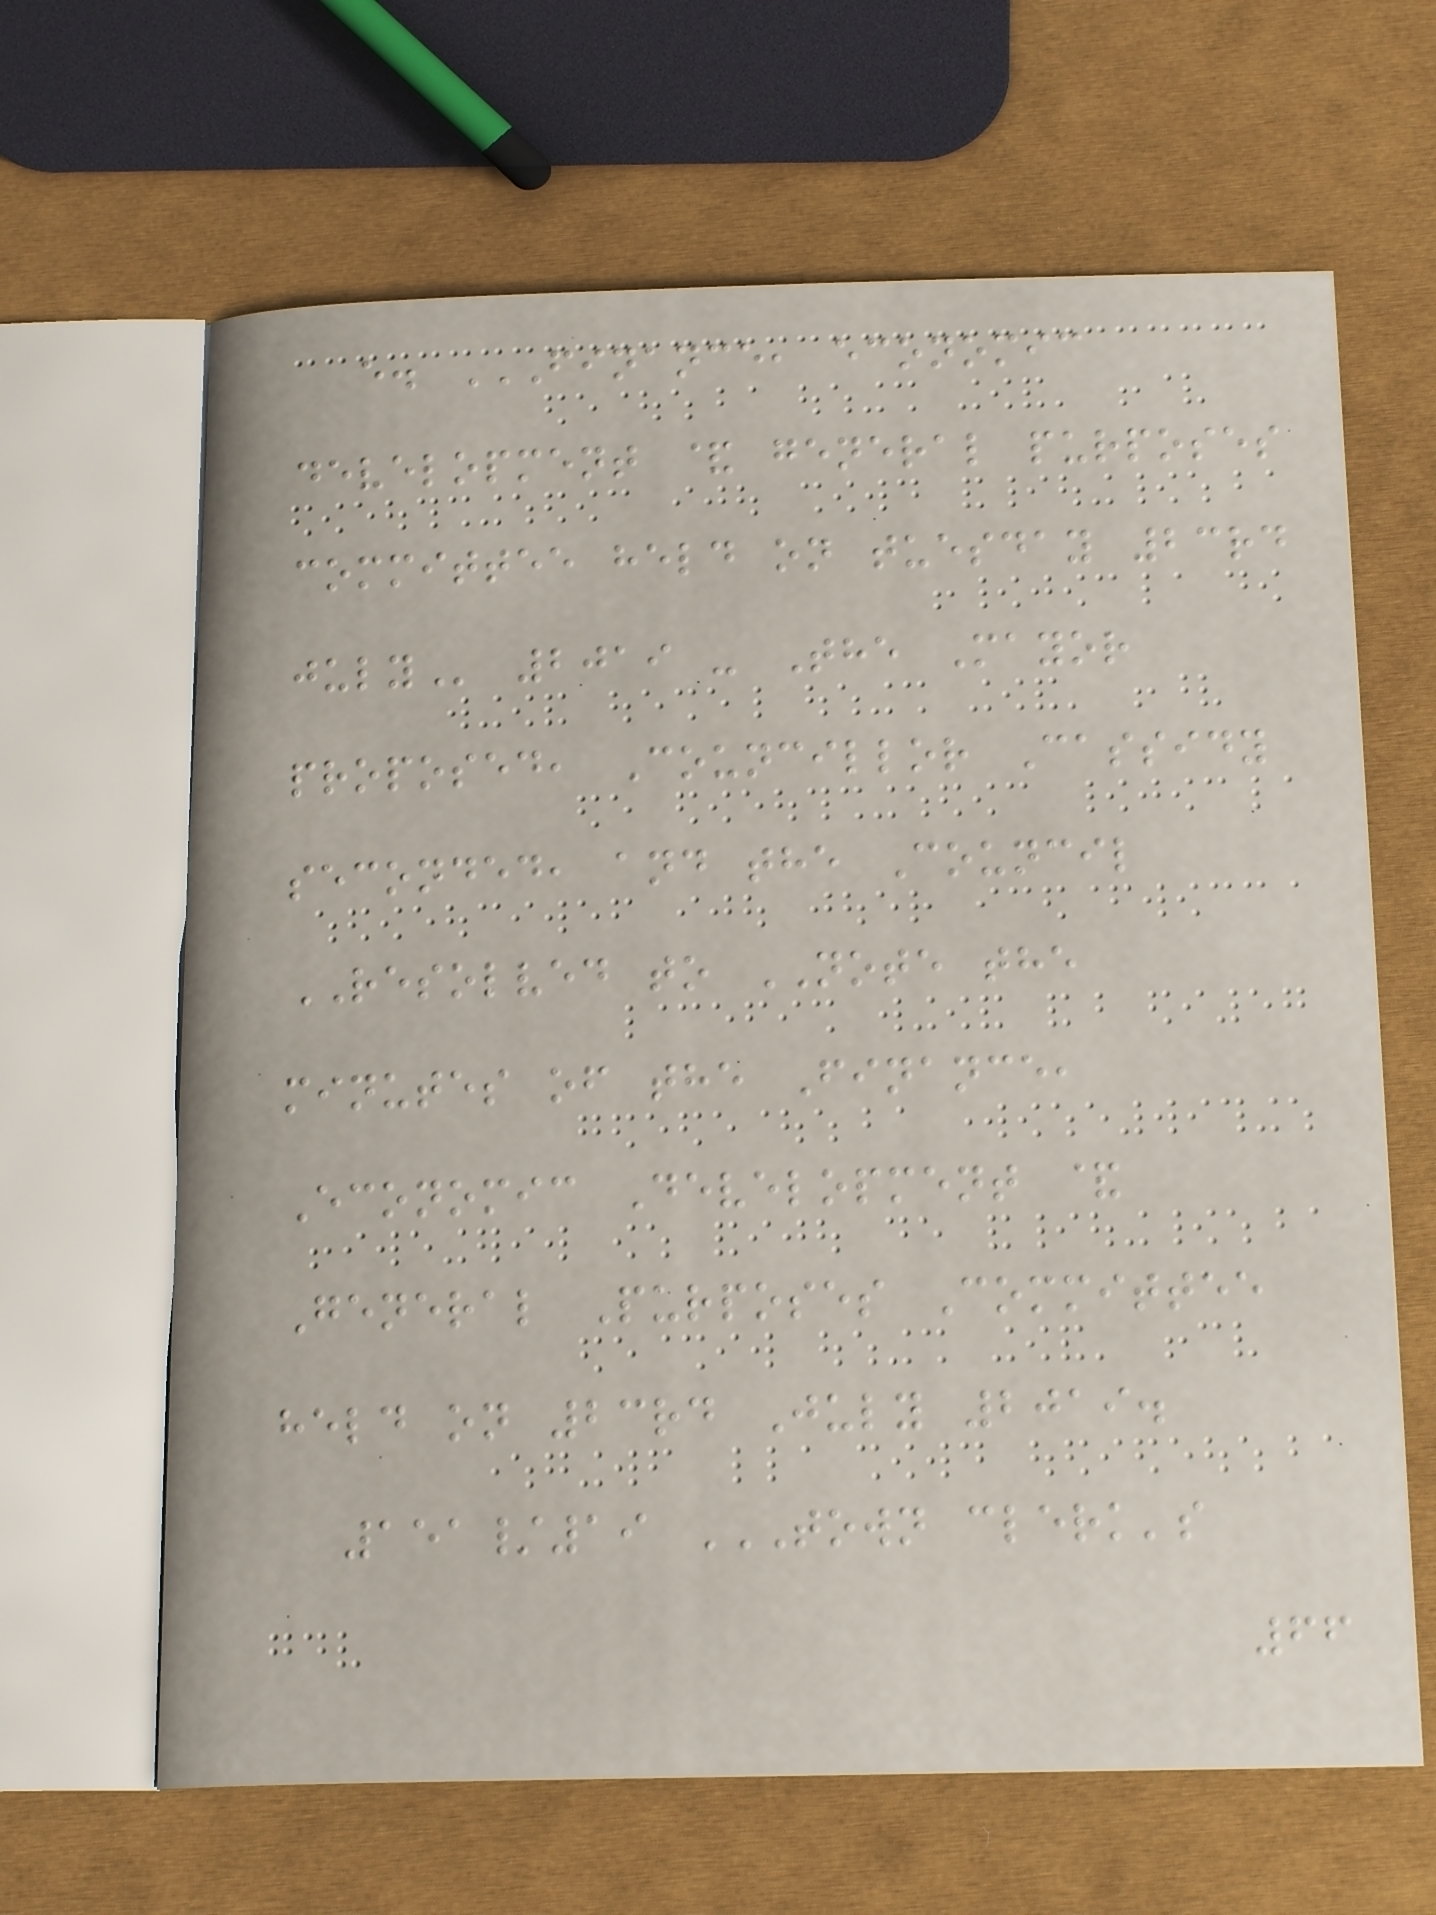e. FINANCE, ECONOMIC
DEVELOPMENT & GENERAL PURPOSES
COMMITTEE HELD ON TUESDAY 23RD
JULY 2019 - The Mayor
proposed, Councillor Cassidy
seconded, and the Council
RESOLVED to NOTE the
minutes of the Finance,
Economic Development &
General Purposes Committee
held on 23rd July 2019.
151/19 TOWN CLERK'S
66
